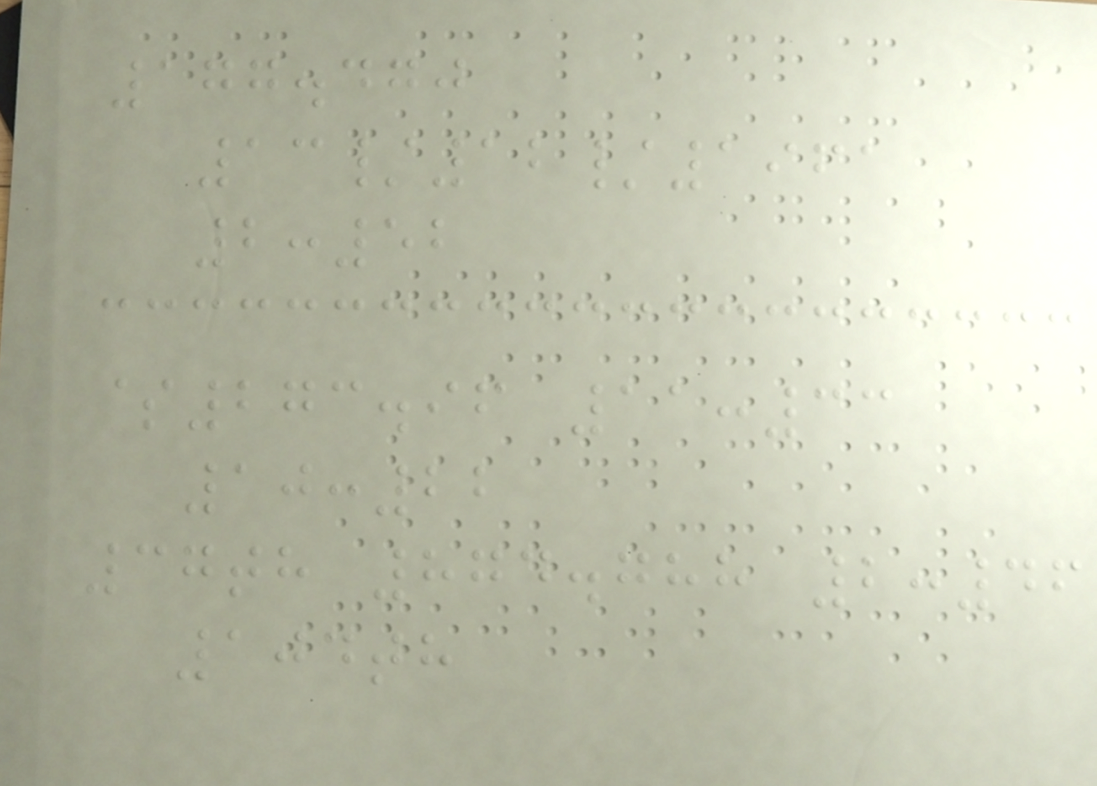177.470
13/12/1961
2:52
$273.96 11:33
10:22
37th 874.788 2:46
104th
